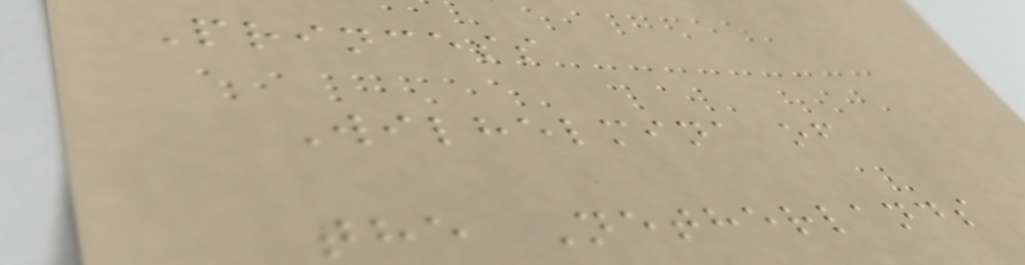Princess
Wilhelmina of
the Netherlands
